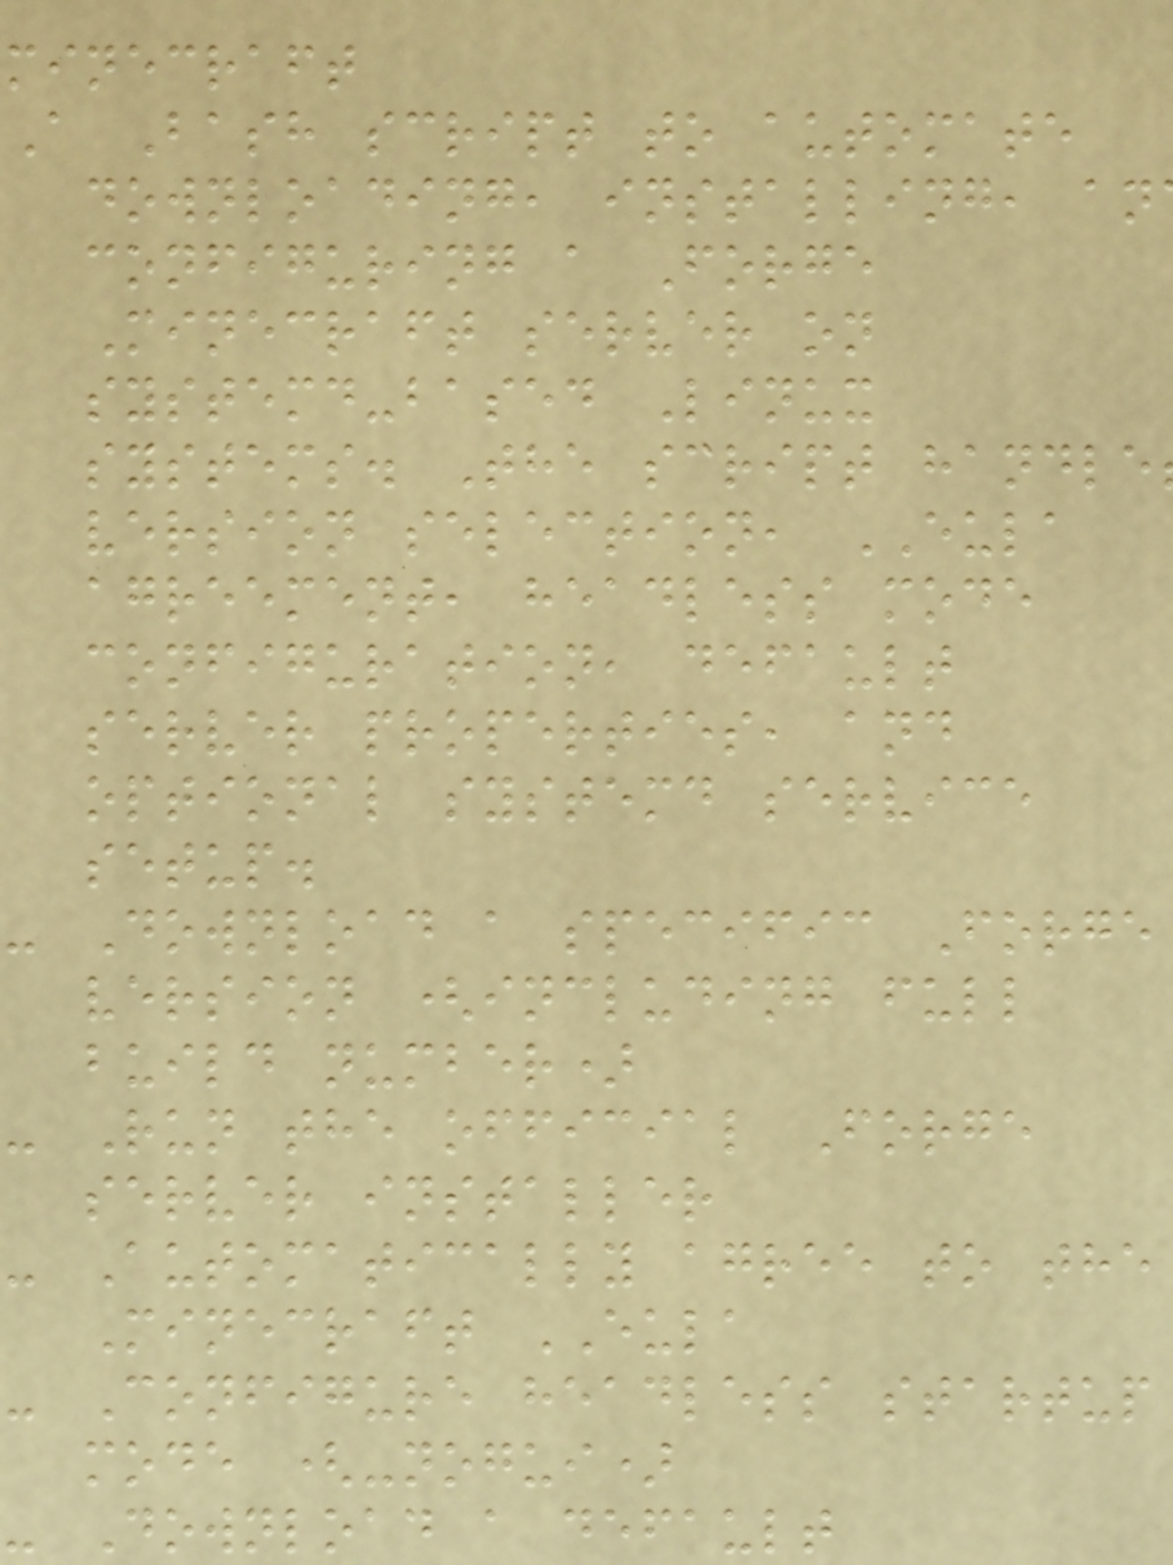minecraft
A Bash script to automate
downloading, installing, an
configuring a Forge
Minecraft server on
systemd-based Linux
systems. The script handle
version selection, EULA
agreement, headless mode
configuration, default
server properties, and
optional systemd service
setup.
- Download a specific Forge
version (including full
build number)
- Run the official Forge
server installer
- Automatically agree to the
Minecraft EULA
- Configure headless startup
mode (-nogui)
- Download a default
